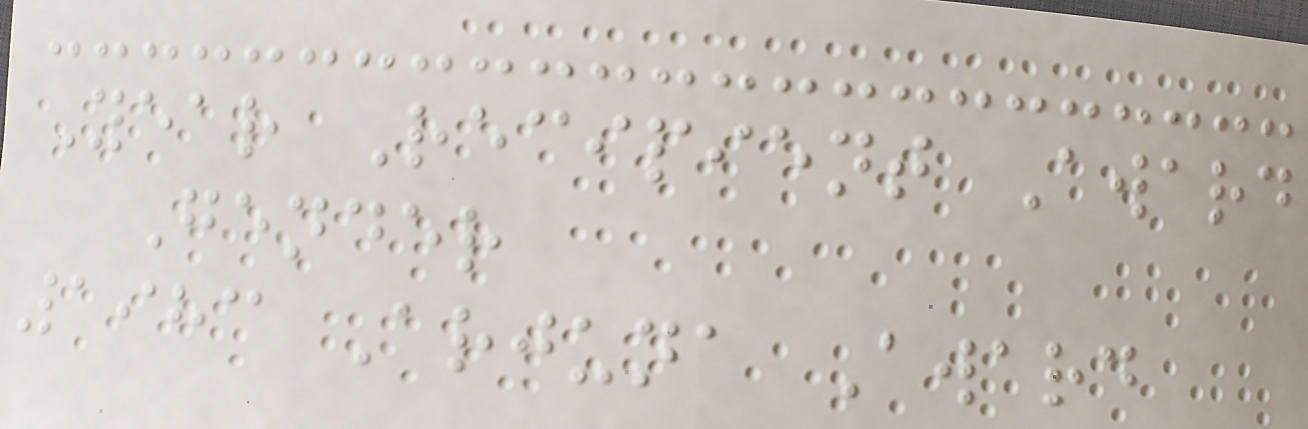Year Recipient Award
Gender
1983 Arjuna Award
